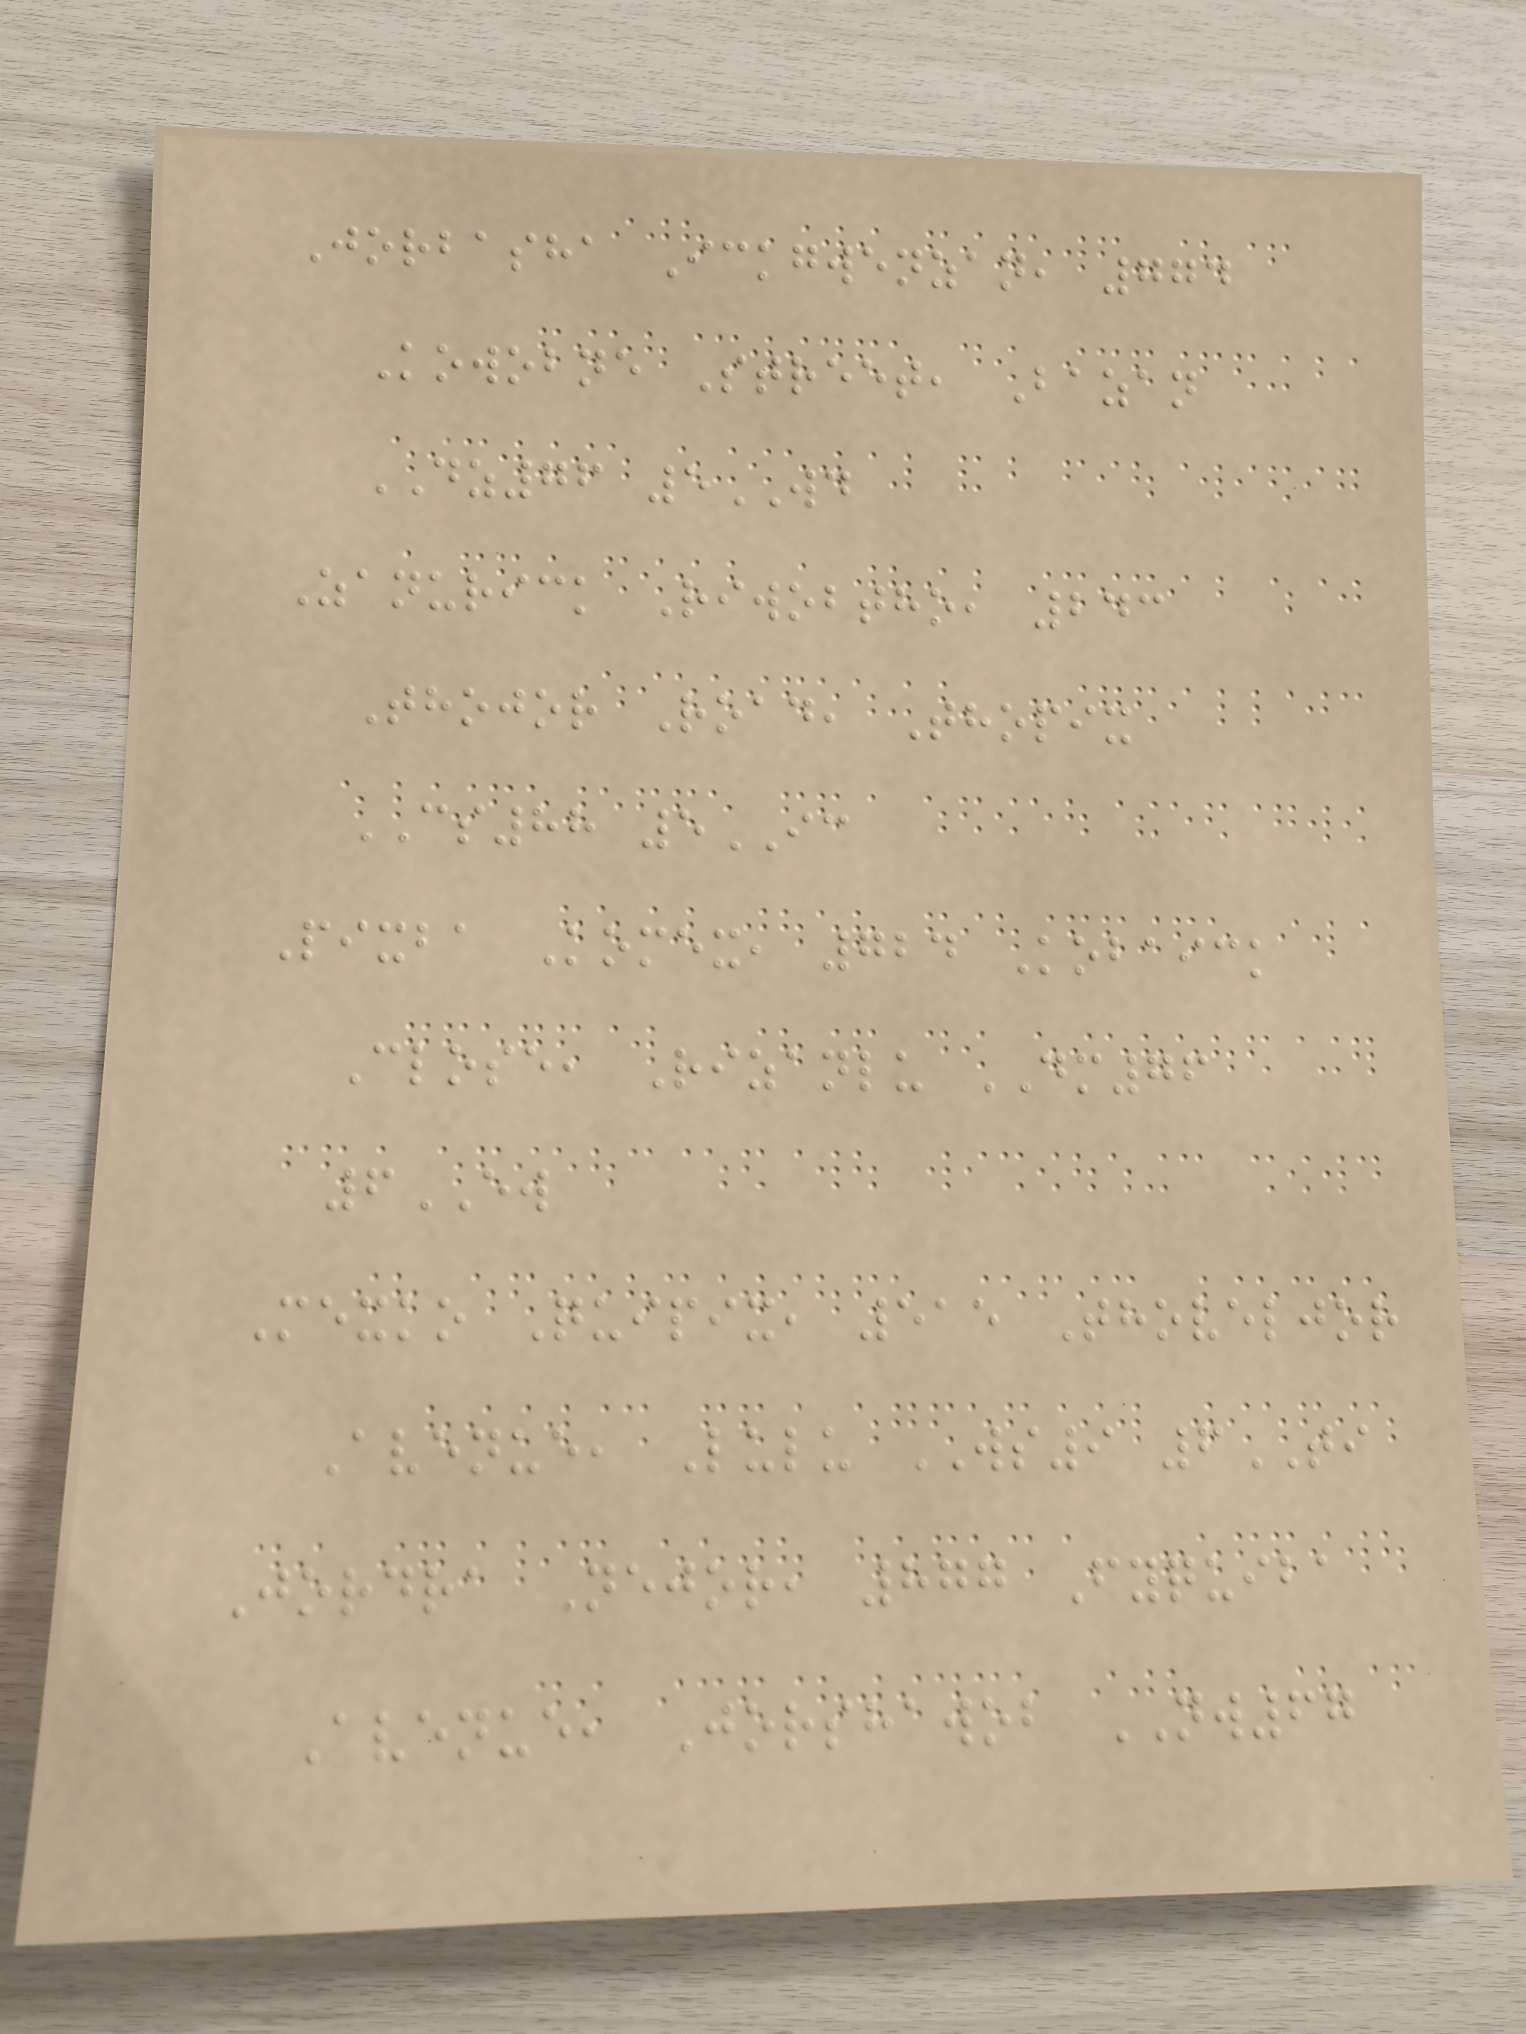Jorbasha Ickgwenzan, 774
Kowobne Street, Bazan
DZ76 5WD
Zanurick Riwobtho, 243
Thojor Road, Thopix
CS88 5IC
Pixba Komex, 724 Kobaick
Close, Rizanlu DM76
6EW
Mexko Quipix, 515 Thoveljor
Avenue, Lulu WS9 6TI
Jordra Nejor, 877 Fyquiba
Avenue, Jorshawob NW67
